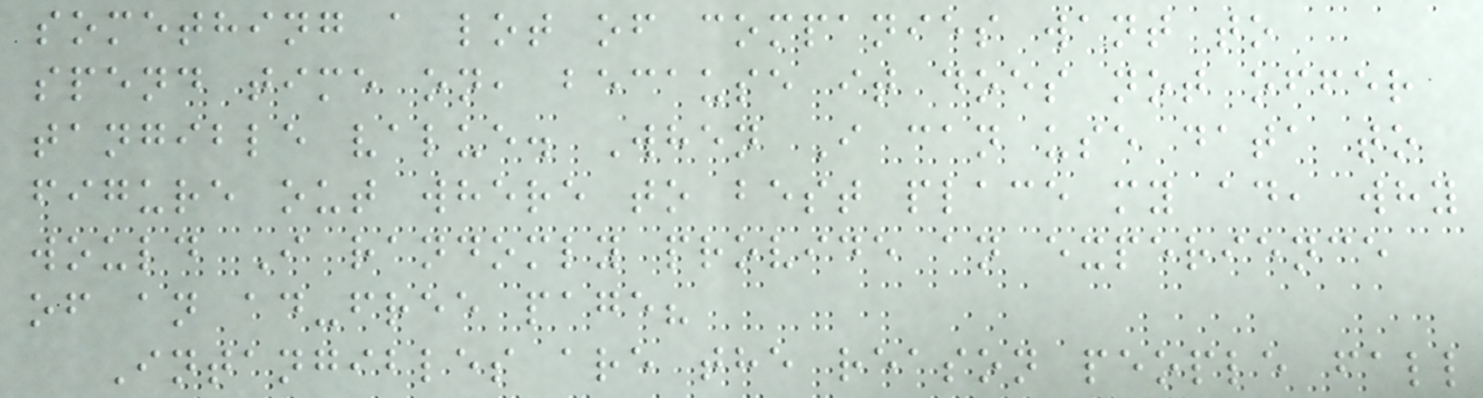something a lot of companies want to
spend time on, because it does not offer
tangible value. When I can use data to
figure out where to best place my ad, why
would I randomly provide an experience
of an ad-free page?
Intangibles are the reason people fall
